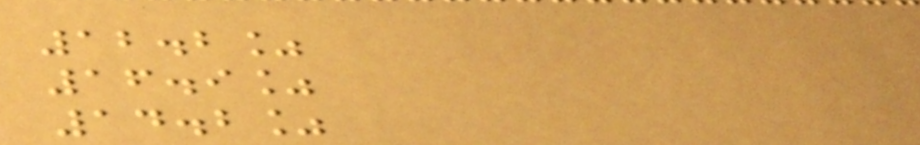12.2%
16.9%
14.2%
